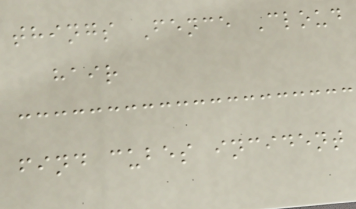things Fence Cloud
hair
find cubes incident
